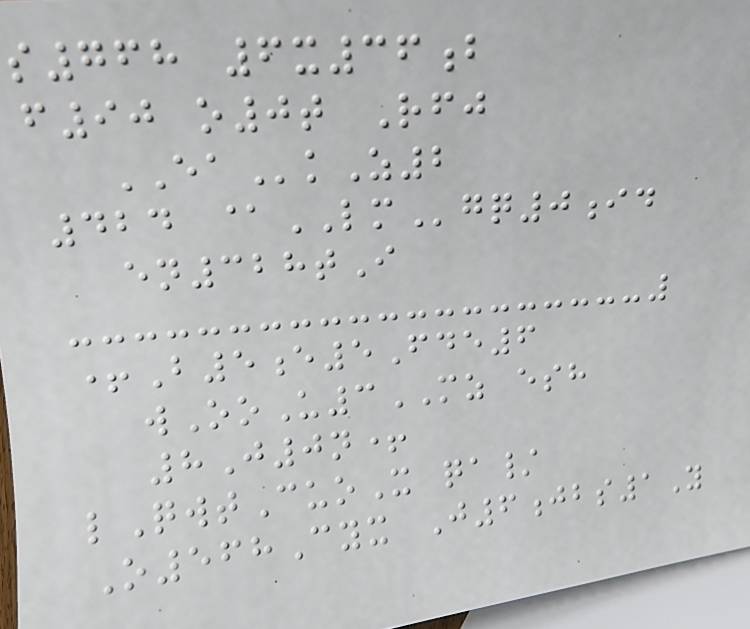s768 6x36b
f90 o0t Rfj
EAkZ2
424 @LMgq0id
en328tI
+B5e5Fde6
wOoU3MZ esh
8J0n+
lQwtCuoX qa/
O568Cyx J6jbs1Y
